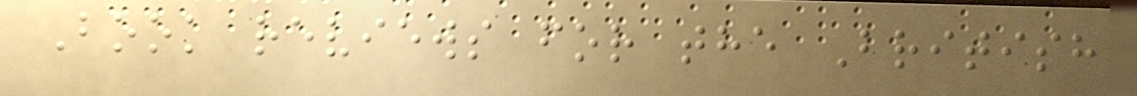Book reviews for the British
